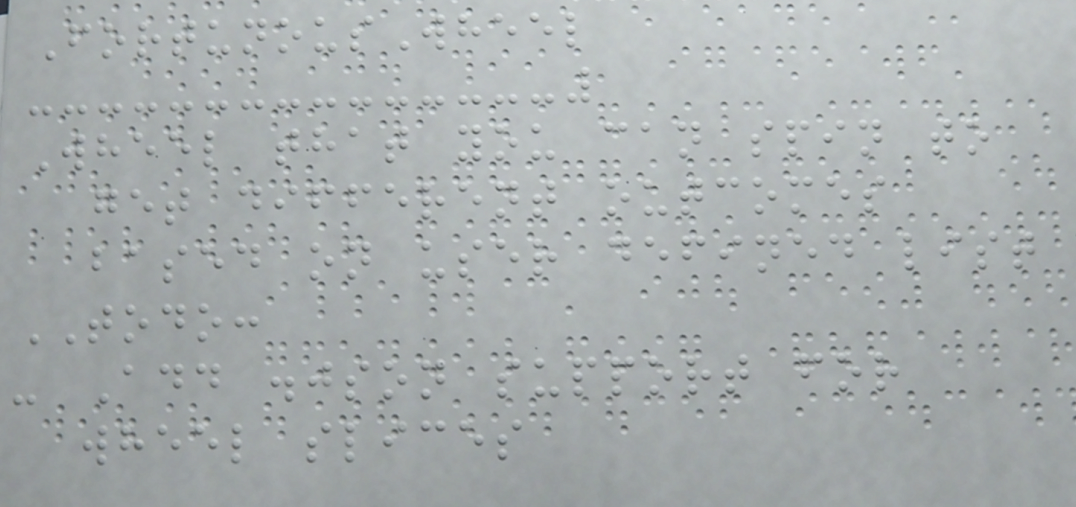FortunousWheel
Wheel that you can spin to
get different outcomes
based on user defined list
TODO:
- Add .json support for
wheel slices
